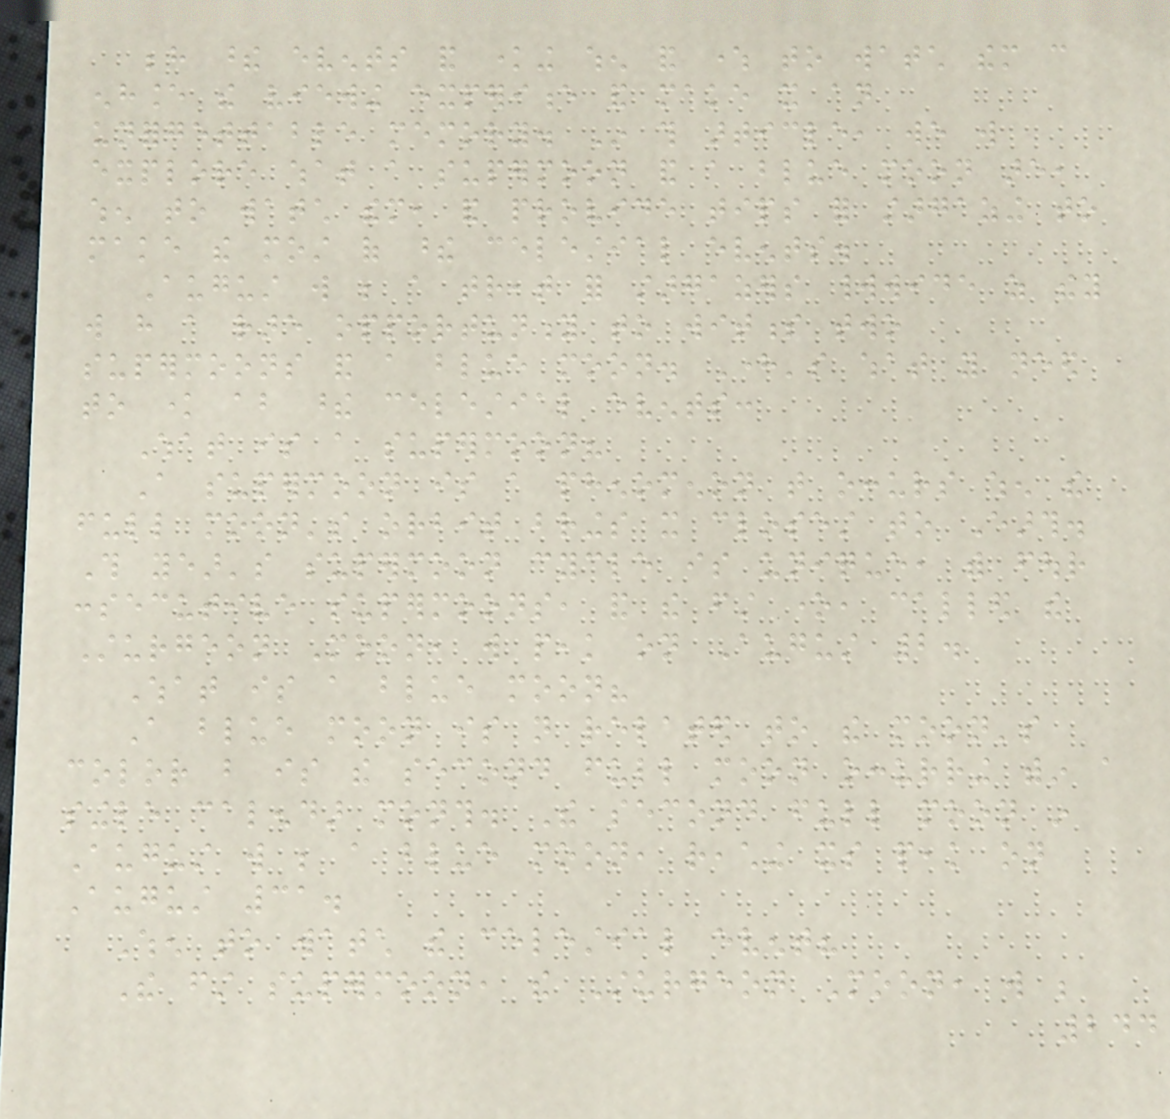behind these events and knowing when and where to watch them can
enhance the viewing experience and make it an
unforgettable memory. In this article, we will
explore what a supermoon and a blue moon are,
when to watch them, and provide tips for stargazing to
make the most of these celestial events.
August will be a treat for stargazers worldwide as they
will have a rare opportunity to witness two
supermoons and a blue moon. Here's what you need
to know about these celestial events:
What is a supermoon?
A supermoon is a phenomenon that occurs when the
full moon's orbit brings it closest to Earth.
This year's supermoon cycle is unique, with four
consecutive supermoons, and the first one, called the
Sturgeon Moon, will peak on August 2.
What is a blue moon?
A blue moon is not related to the moon's
color but is the second full moon occurring within a
single calendar month. The second full moon in
August will be a blue moon, reaching its peak on
August 31.
When to watch the celestial event?
The first supermoon, the Sturgeon Moon, will be
244
